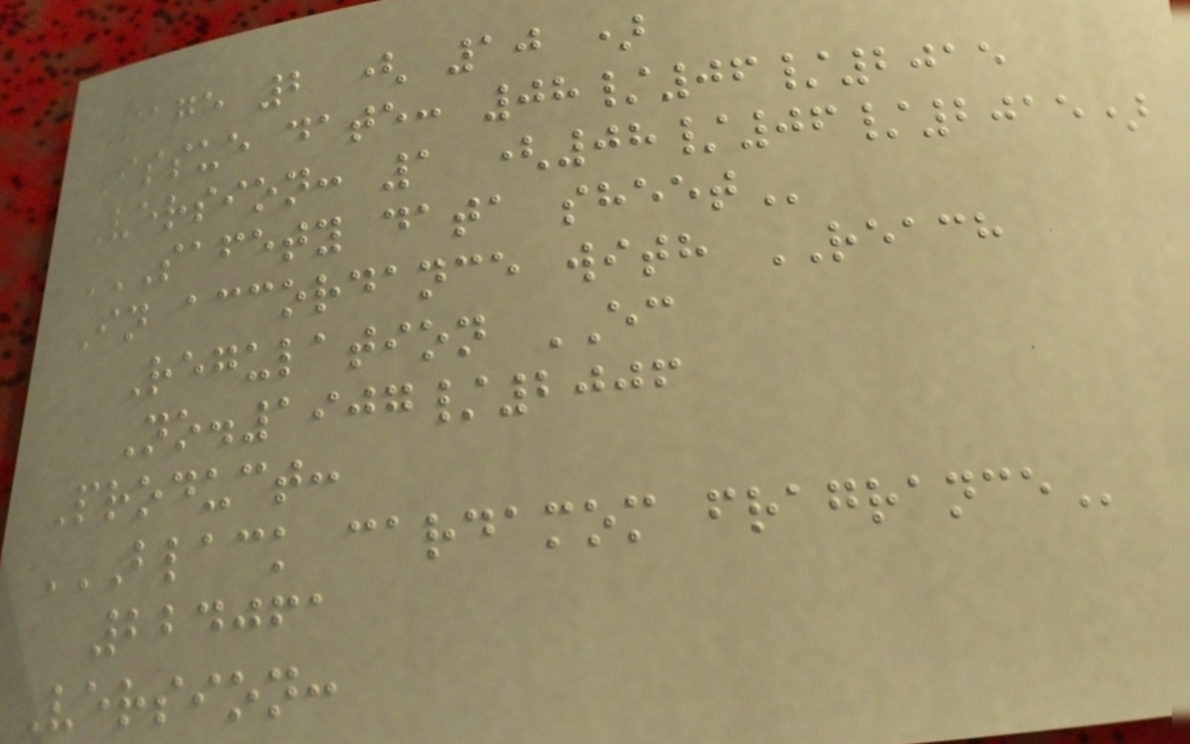Page 2 ( 10 )
Issue date: 08/06/2015
Version: 1 (08/06/2015)
SAFETY DATA SHEET
In accordance with REACH
Regulation EC
No.1907/2006
Product:
BLACK CARDAMOM FRAGRANCE
224061
Version:
